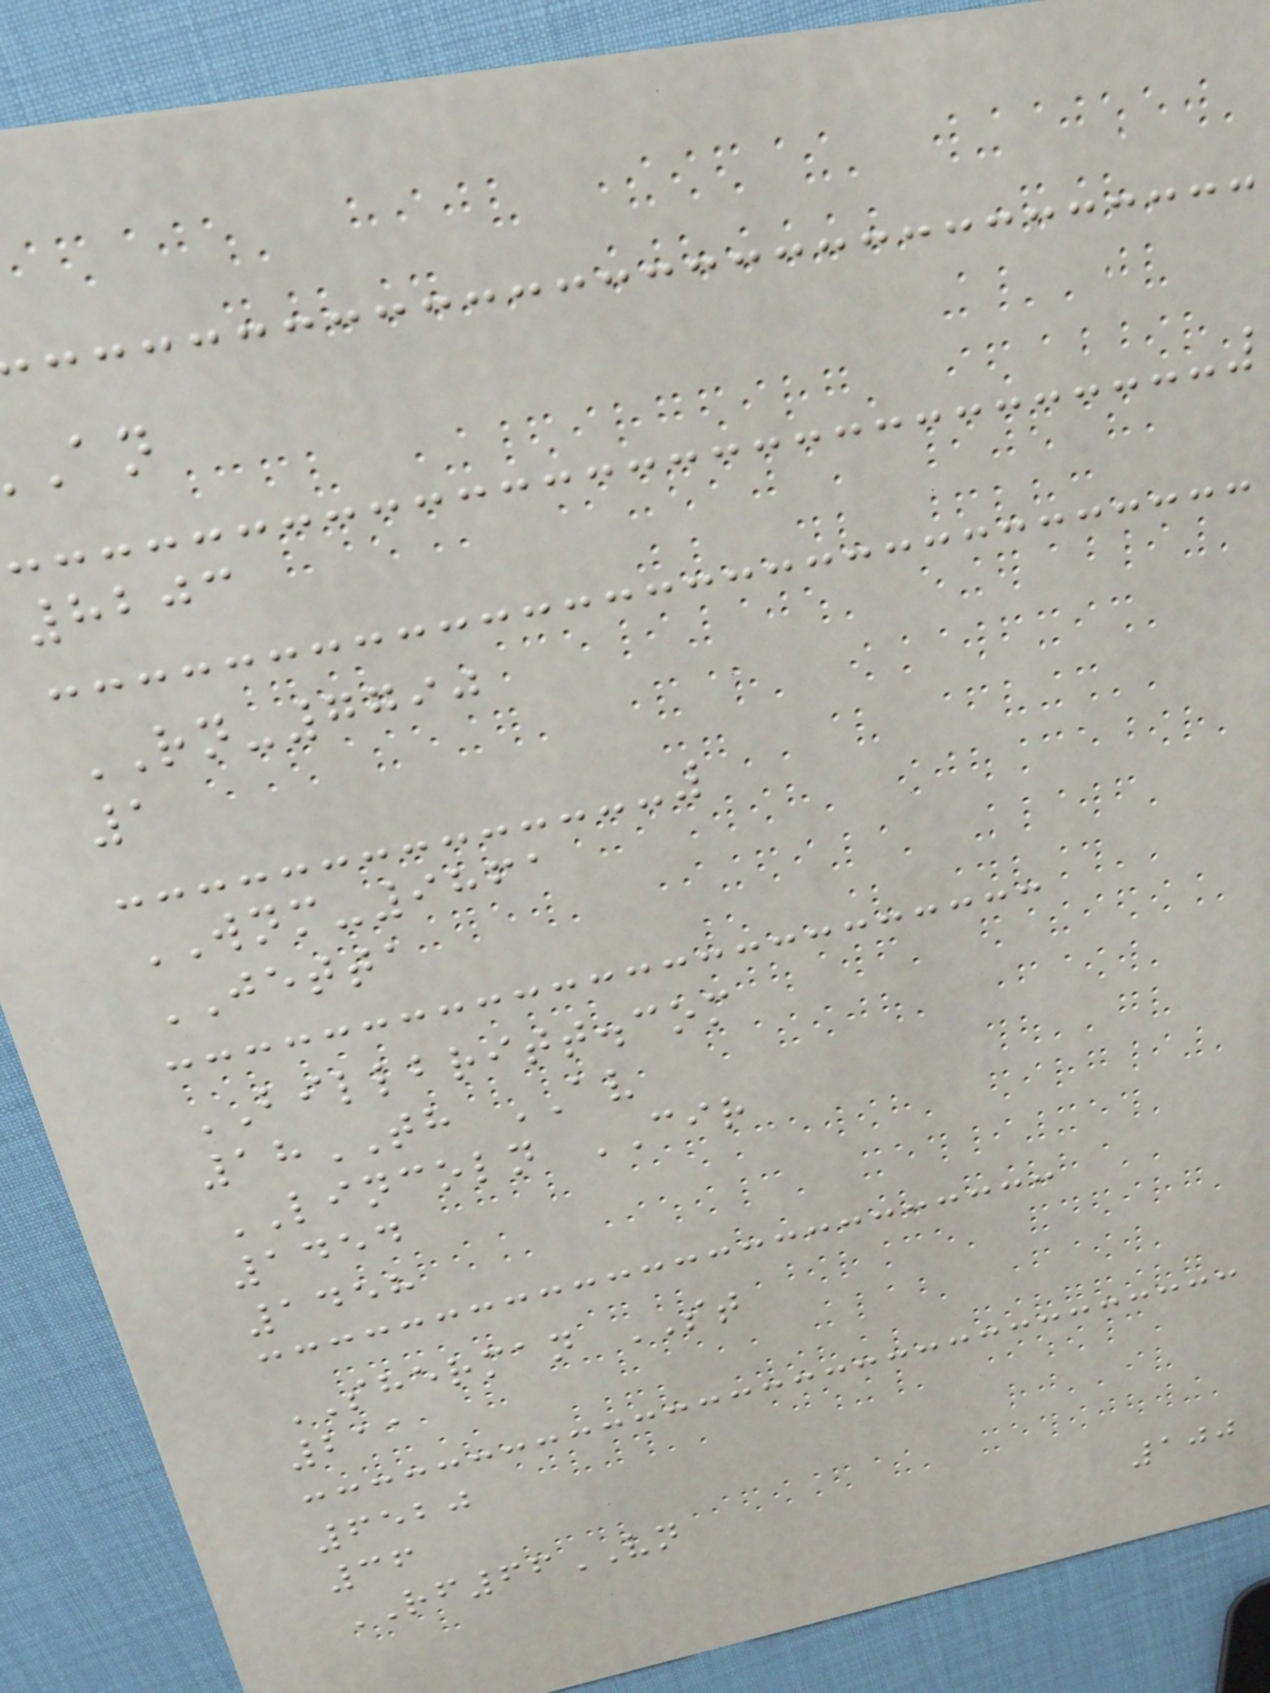8203
RN-7790
1
WNM-9861
JETTA
BILLBRITT.com
18TH AV
LINCOLN CIR
1454
1458
SHERMAN ST
211
6520
36
RF66VN
100
